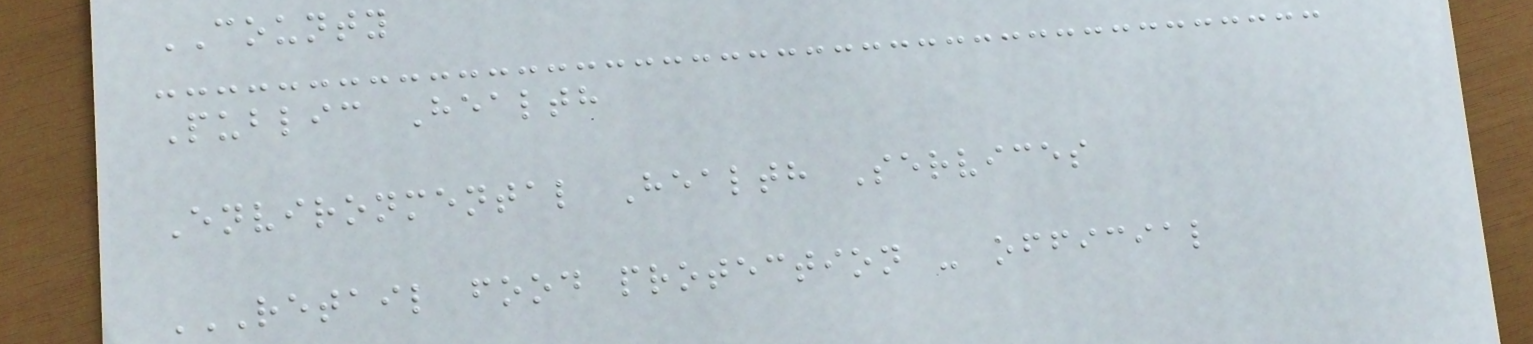COUNTY
Public Health
Environmental Health Services
RETAIL FOOD PROTECTION - OFFICIAL
